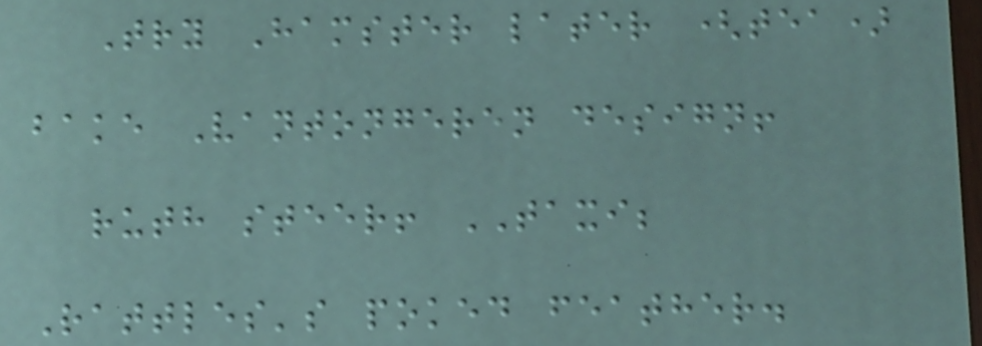Try Hamster later (tea)
bake Vantongeren design!
ruth steer! TAXI;
Rattles's poked feather.
